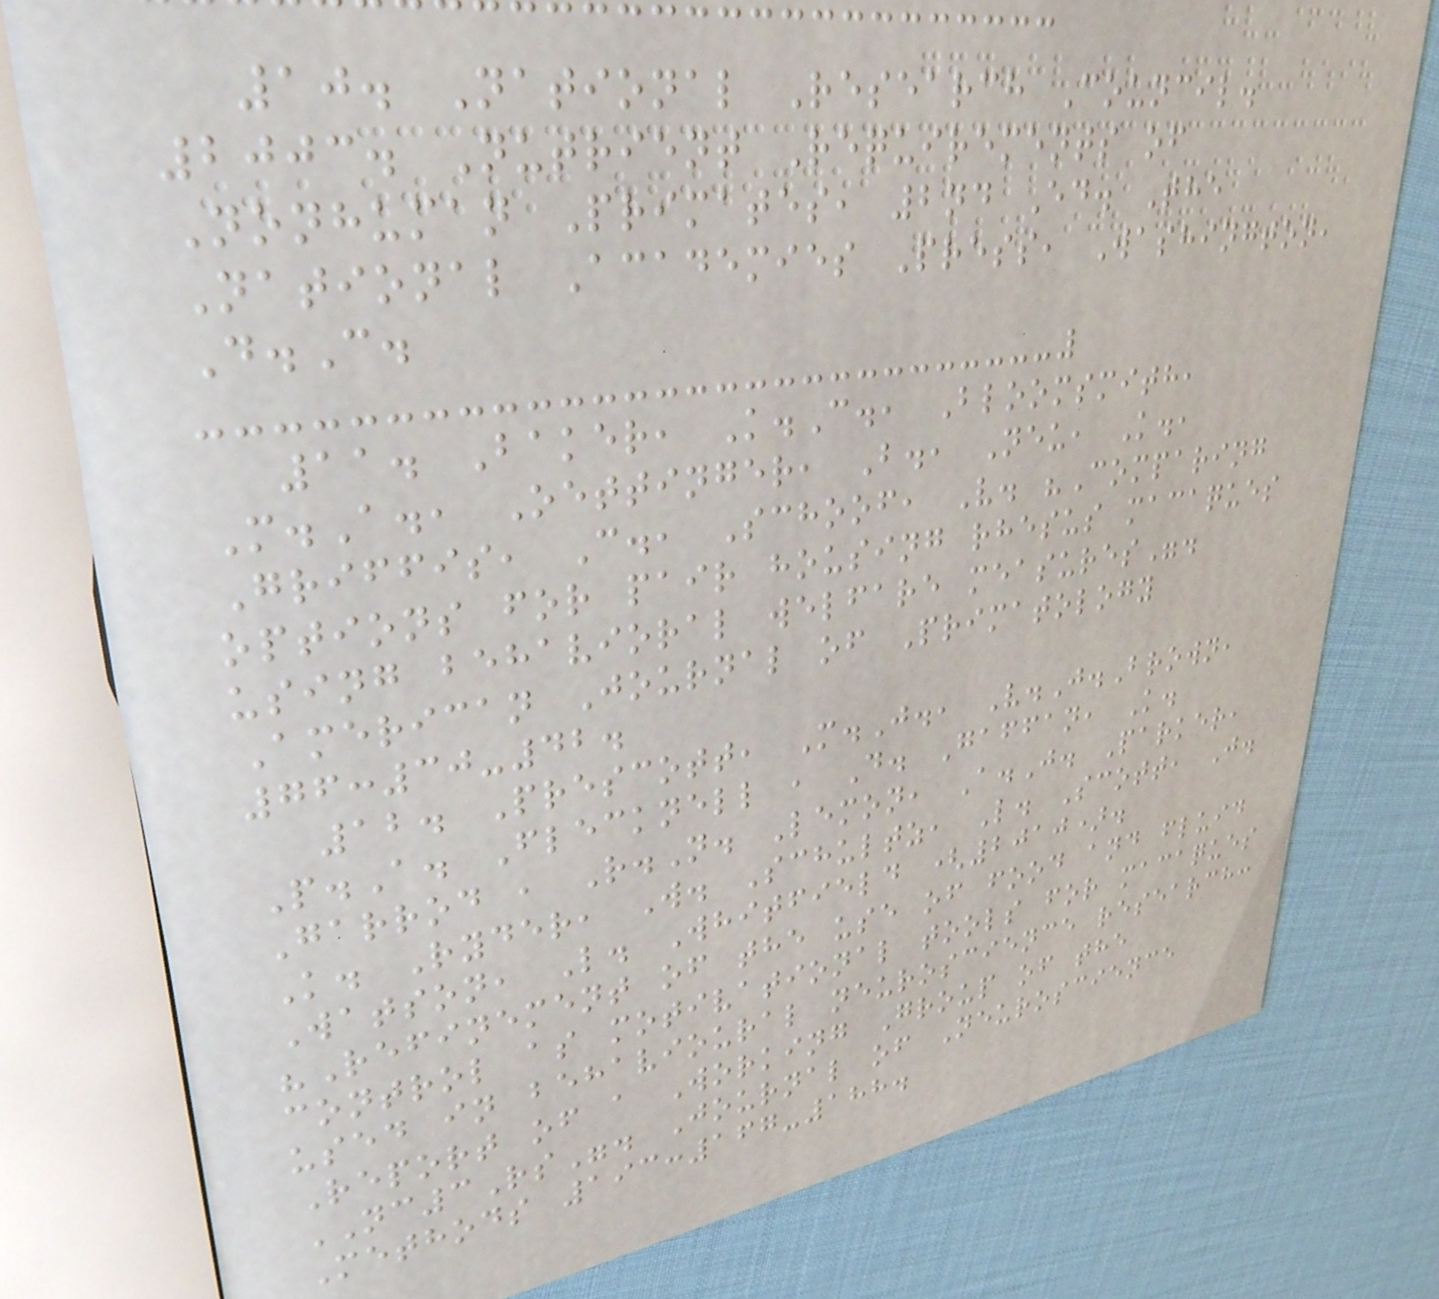10. National Research Council.
2003. Nutrient Requirements of
Nonhuman Primates, 2nd Ed. The
National Academies Press, Washington,
D.C.
11. Baker, K.C., Bloomsmith,
M.A., Oettinger, B., Neu, K.,
Griffis, C., Schoof, V. "Comparing
options for pair housing rhesus macaques
using behavioral welfare measures".
American Journal of Primatology
76:30-42.
12. Prescott, M.J., V.J.Brown,
P.A. Flecknell , D. Gaffan, K.
Garrod , R.N. Lemon, A.J. Parker,
K. Ryder, W. Schultz, L. Scott, J.
Watson, L. Whitfield (2010).
"Refinement of the use of food and fluid
control as motivational tools for macaques
used in behavioural neuroscience research:
Report of a Working Group of the
NC3Rs". Journal of Neuroscience
Methods 193:167-188.
